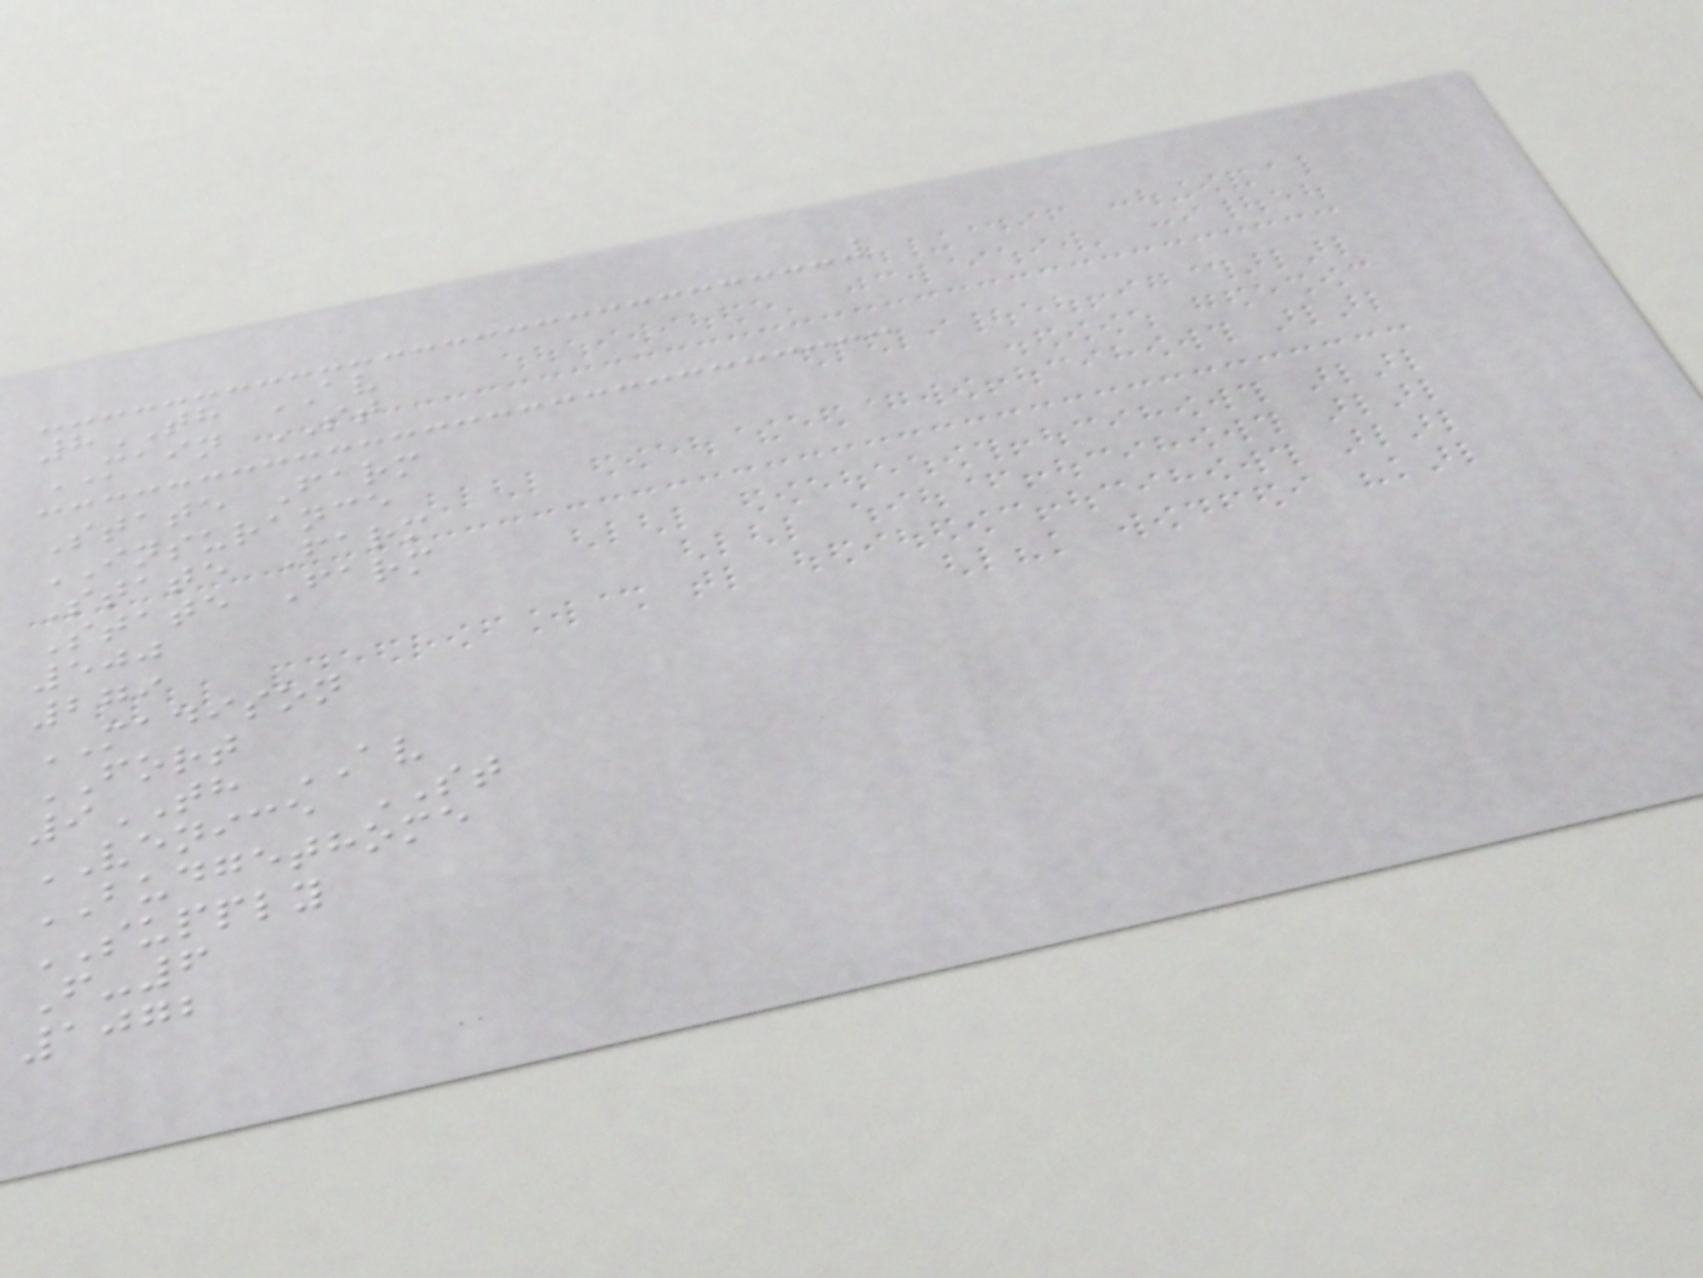8TH AV
MAIN ST
State Farm
INSURANCE
State Farm
State Farm
500
279
MADISON
FORT
9TH AV
VENICE ST
BUDGETHOME
SUPPLY
F-6
1072
